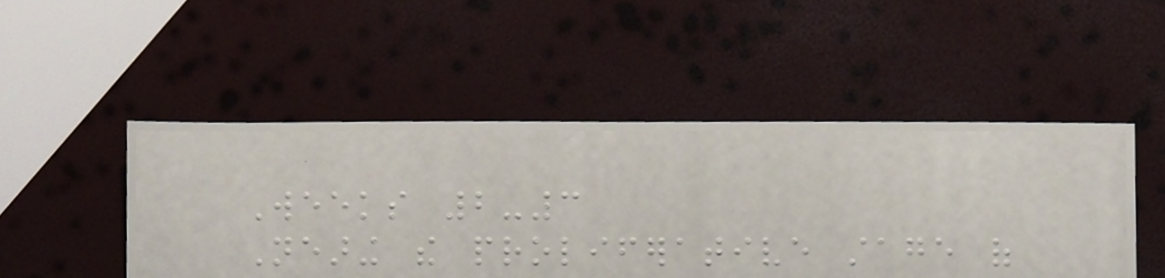Weeks 2-3
Nearing the proliferative stage of
